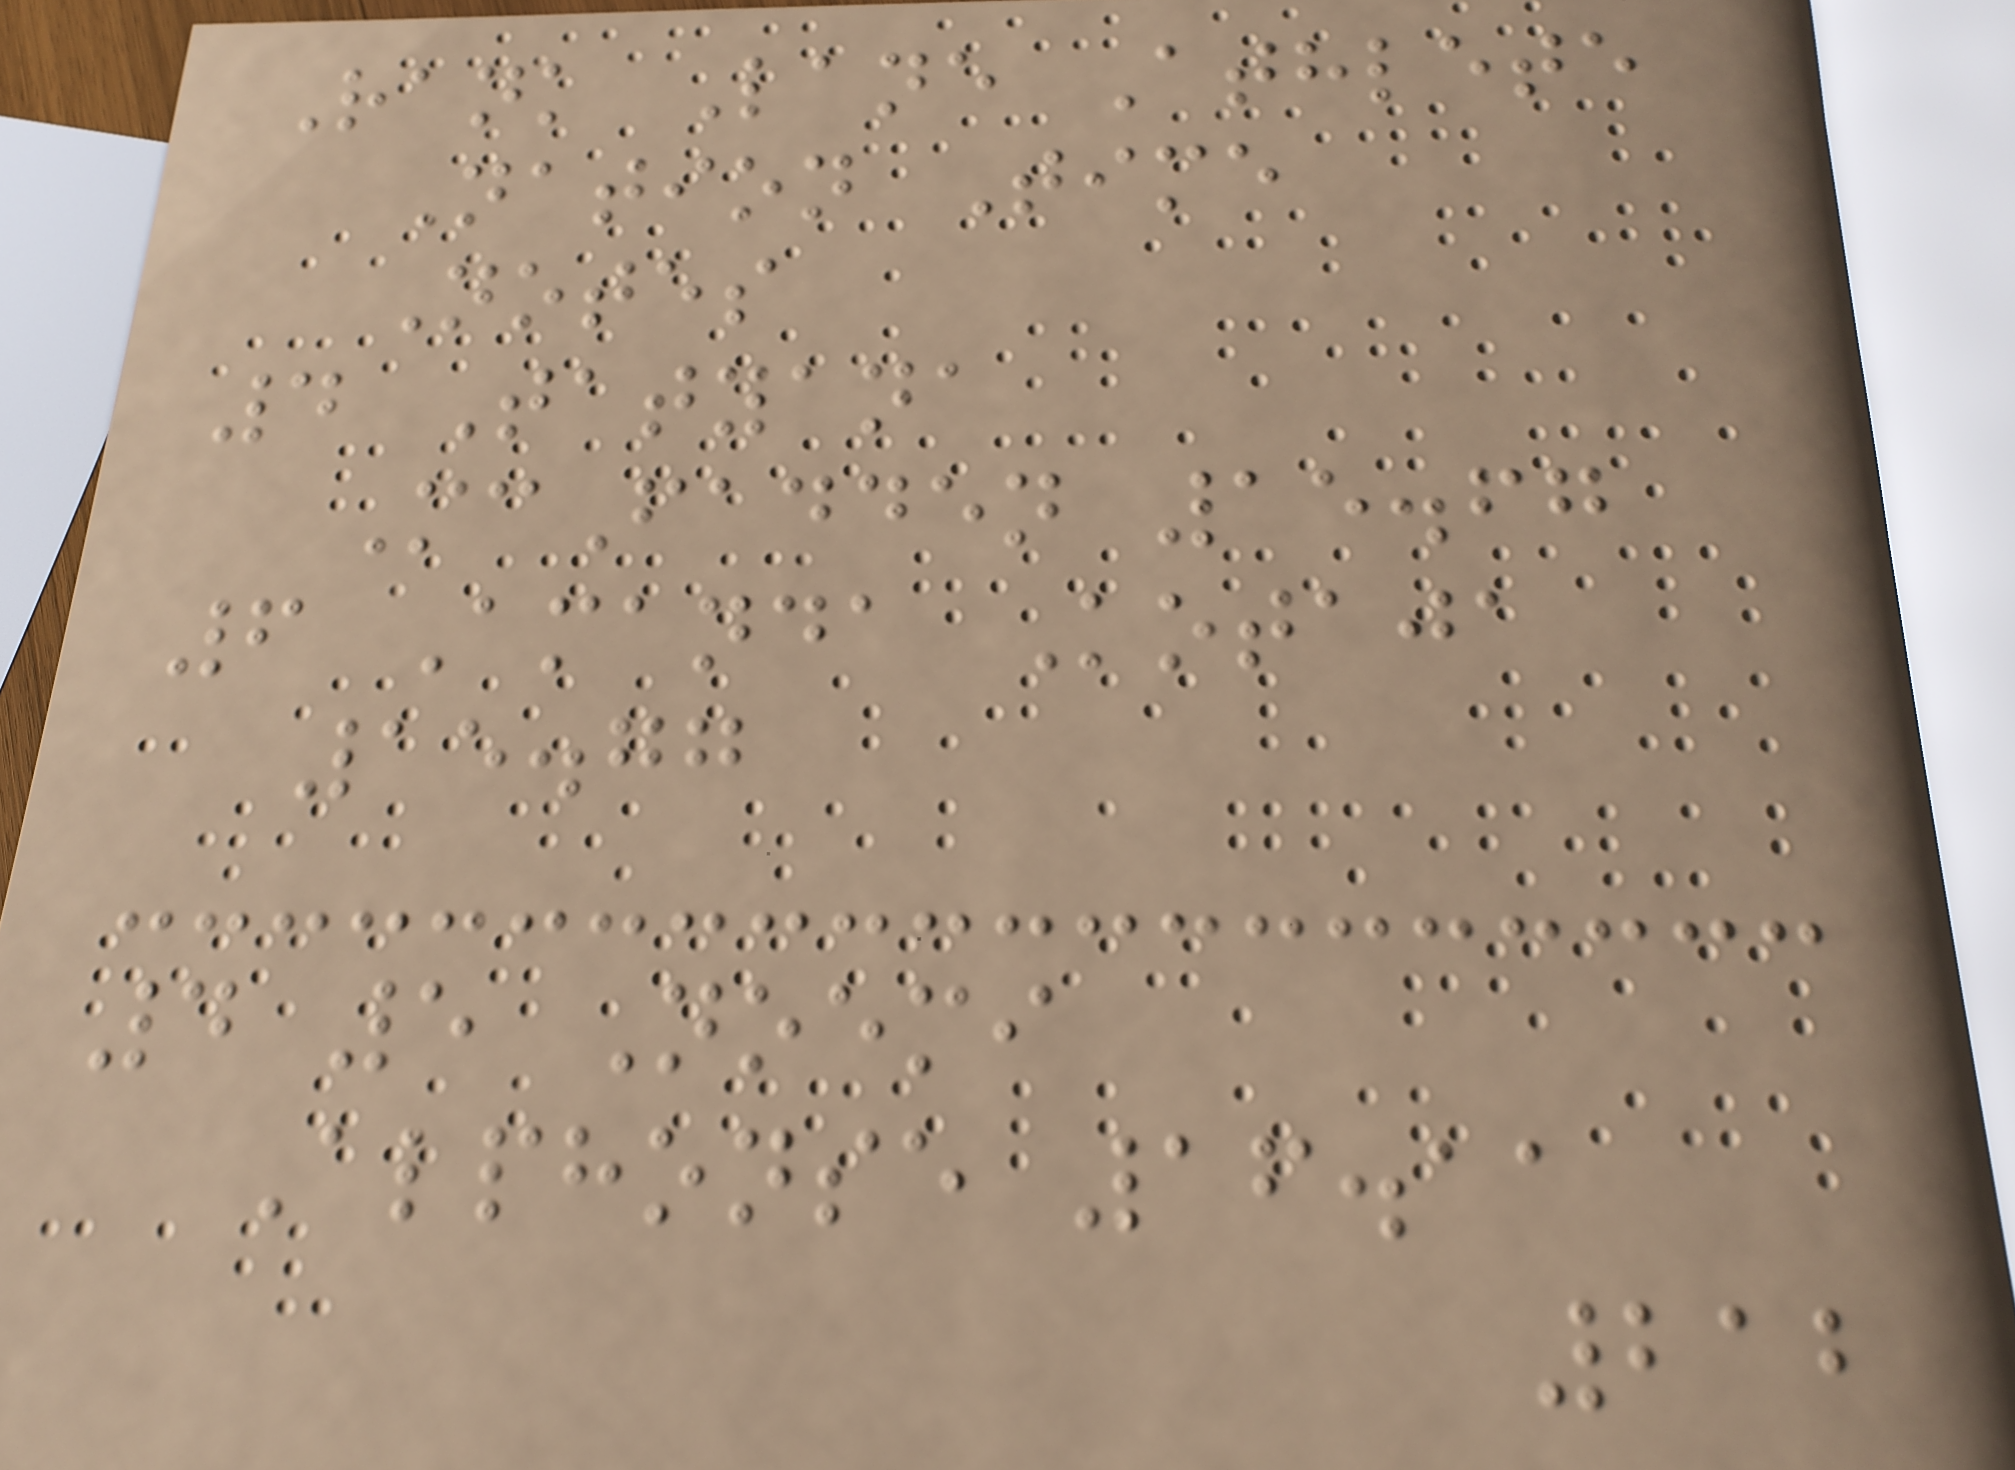Rank Lane Athlete
Nation Time
Notes
4 Tatyana
McFadden 15.67
6 Amanda Kotaja
15.77
4 5 Noemi
Alphonse 16.11
212
